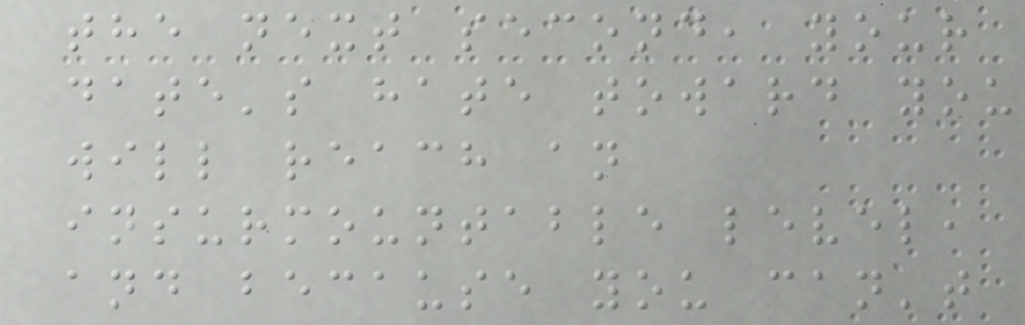the next second, your
date's hate toward you
will reach an
insurmountable level,
and because you can't
